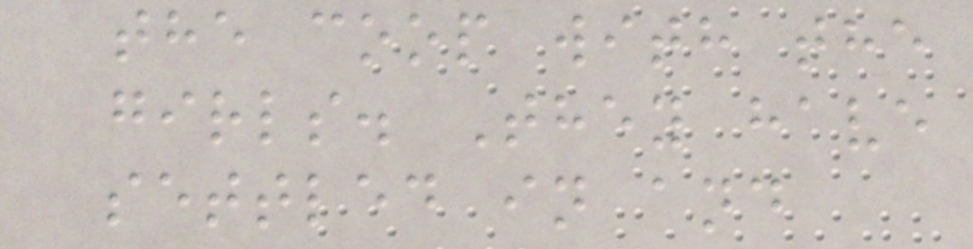the coop with the
girls. They have
settled in and
